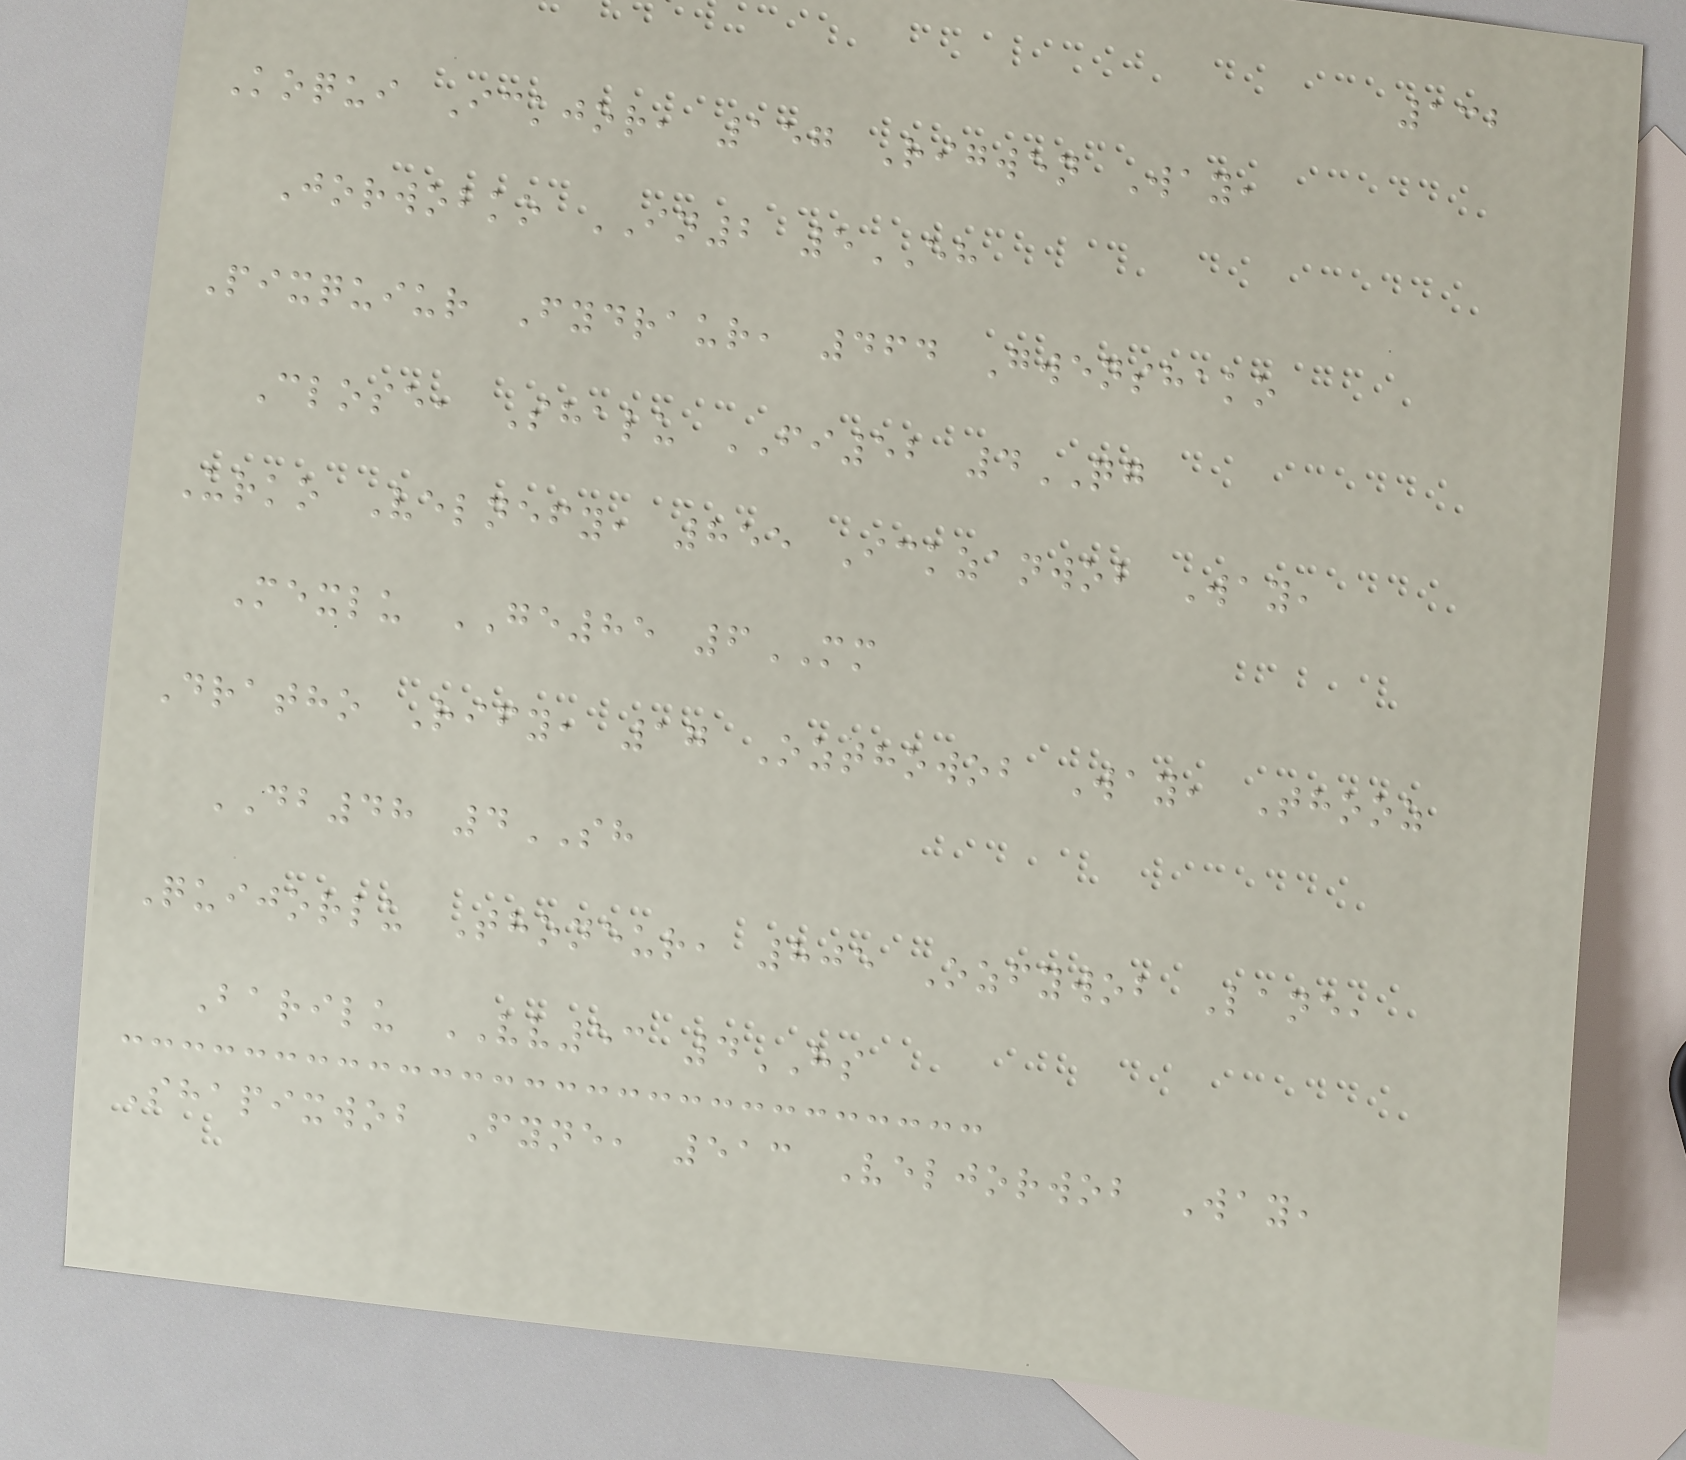132
Koqui Ickjor, 157 Rigwen Way,
Jorwobko IN2 5EH
Pixquiur Fydraur, 464 Gwenshako
Close, Shalu FI52 4QG
Urko Velnefy, 855 Ickzanwob Way,
Mexlu GE85 6MM
Dratho Rify, 17 Ozthowob Way, Thooz
DB48 4SH
Quijorlu Thoneur, 805 Ozfywob Lane,
Barilu VV53 4HS
Shapixwob Fyne, 513 Veljorwob Way,
